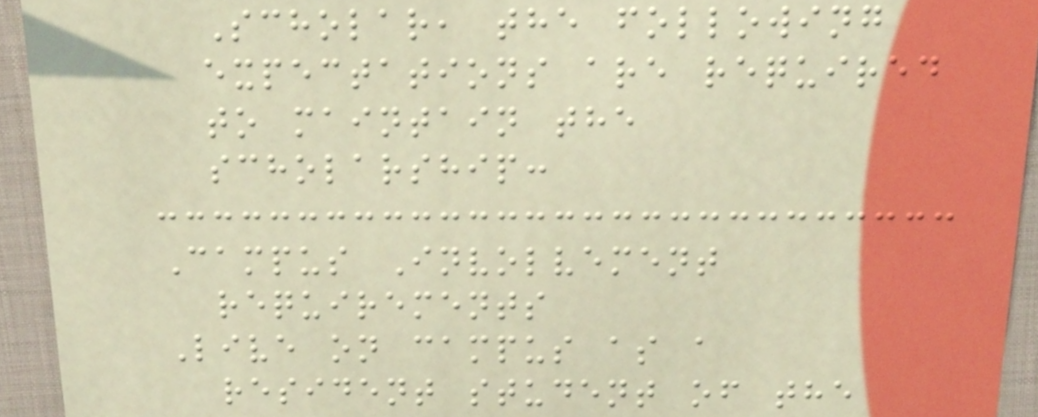Scholar, the following
expectations are required
to maintain the
scholarship:
Campus Involvement
requirements
Live on campus as a
resident student of the
